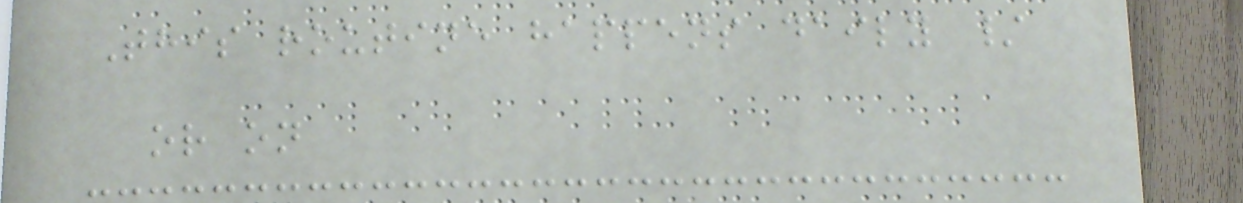This routine happens daily /
or on
